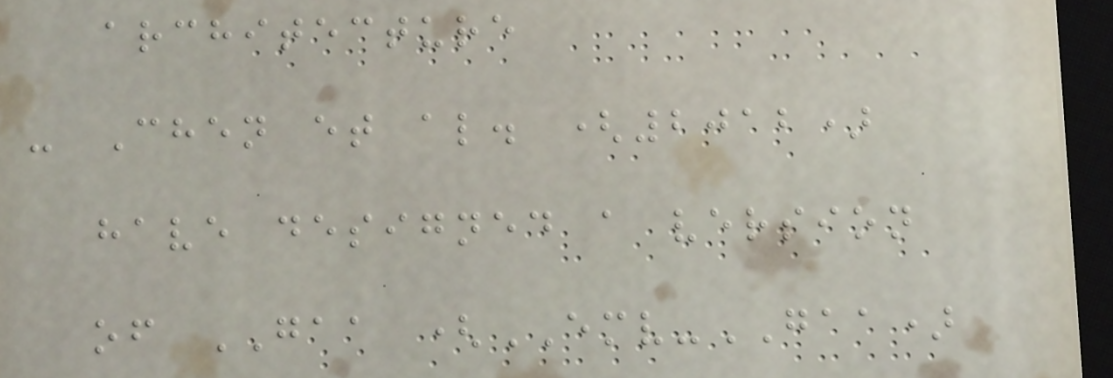architecture
- Chen et al. (2012)
have designed a version
of GAA (EMV-GAA)
